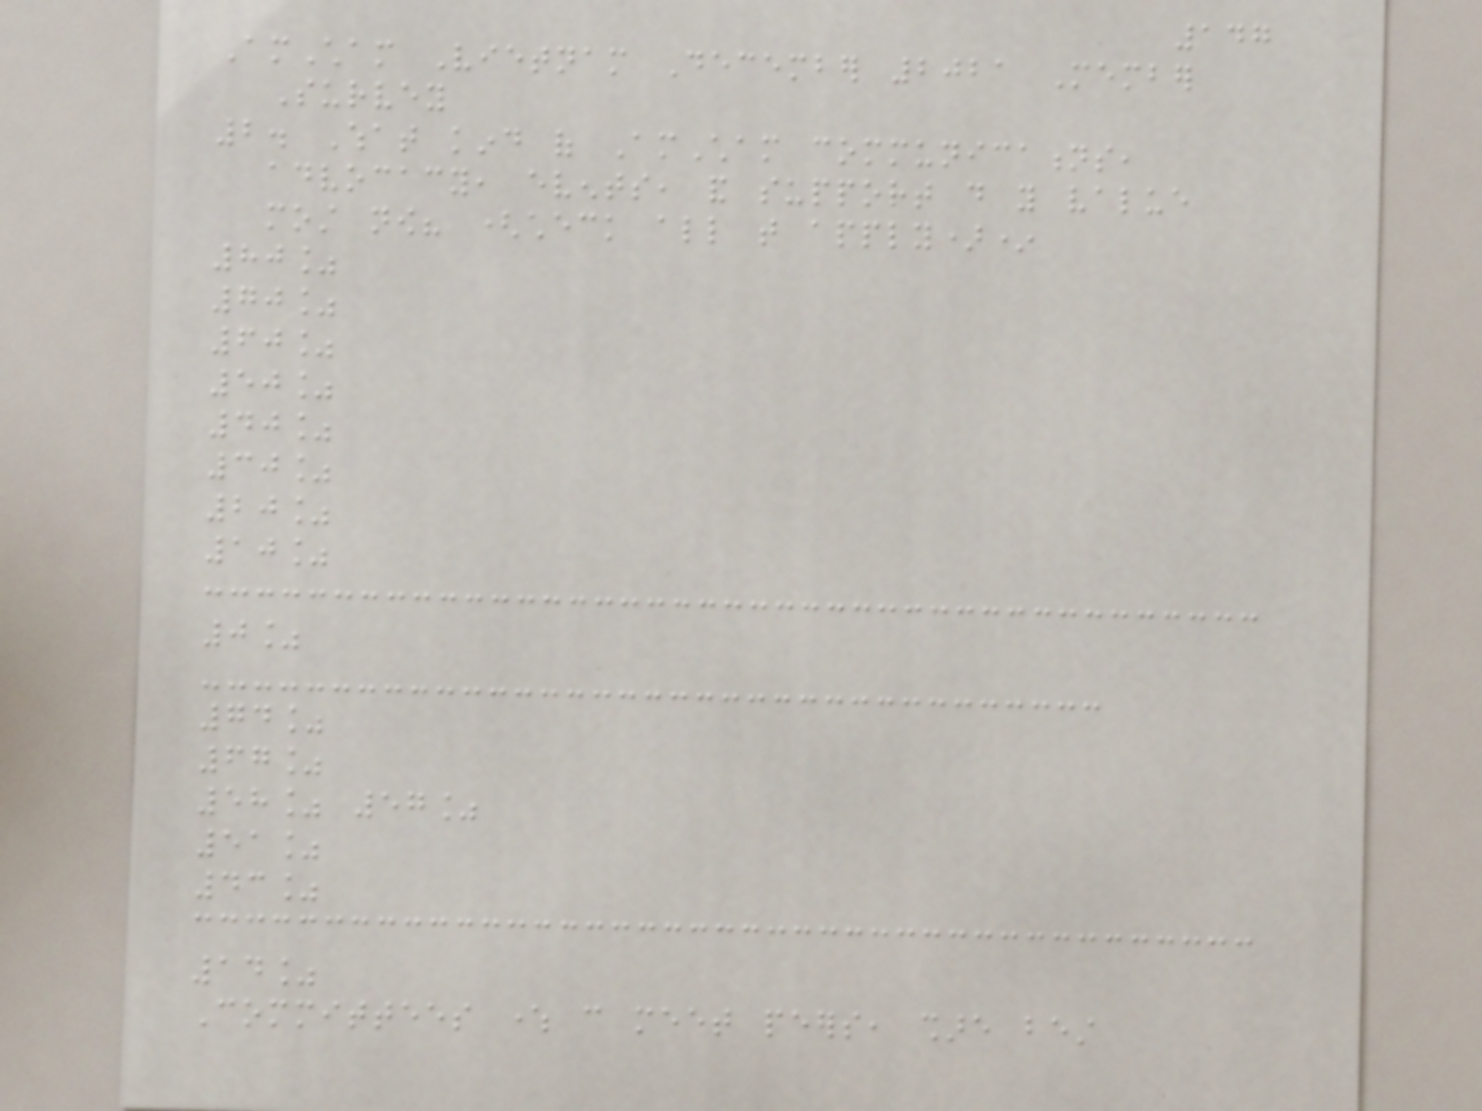147
AmCham Vietnam December 2021 Member
Survey
2. What kind of AmCham communications,
advocacy, events, and support do you value
most now? (check all that apply)*
80%
70%
60%
50%
40%
30%
20%
10%
0%
74%
67%
58% 57%
51%
43%
14%
Committees where can meet peers, share best
